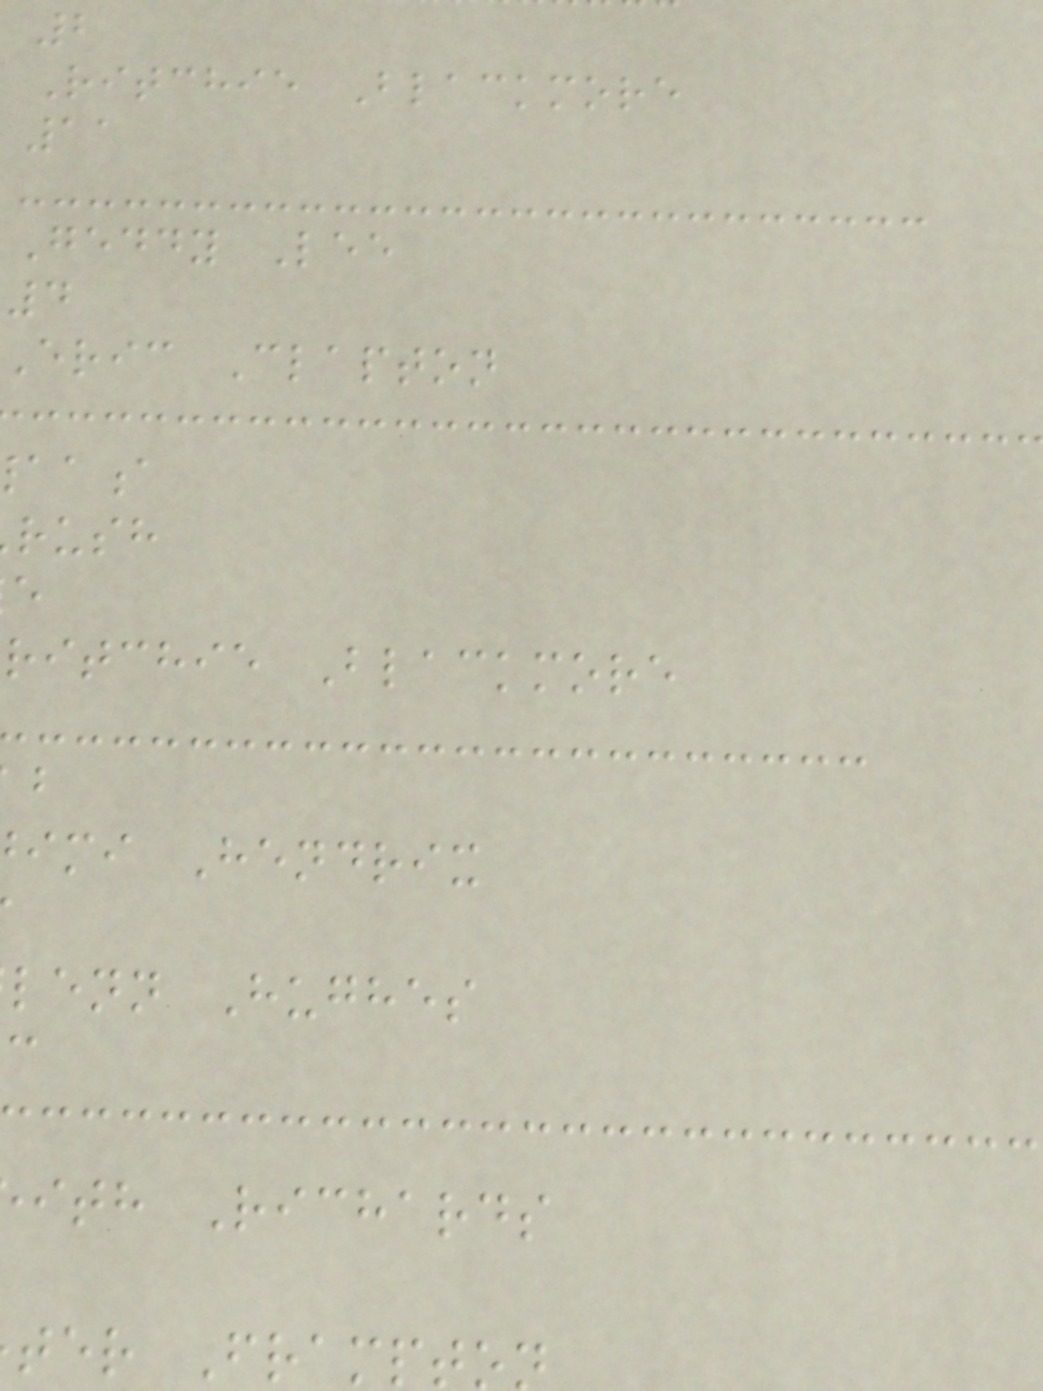2
Ritchie Blackmore
11
Geddy Lee
4
Eric Clapton
rush
ritchie Blackmore
imi Hendrix
lenn Hughes
ith Richards
ter Frampt
